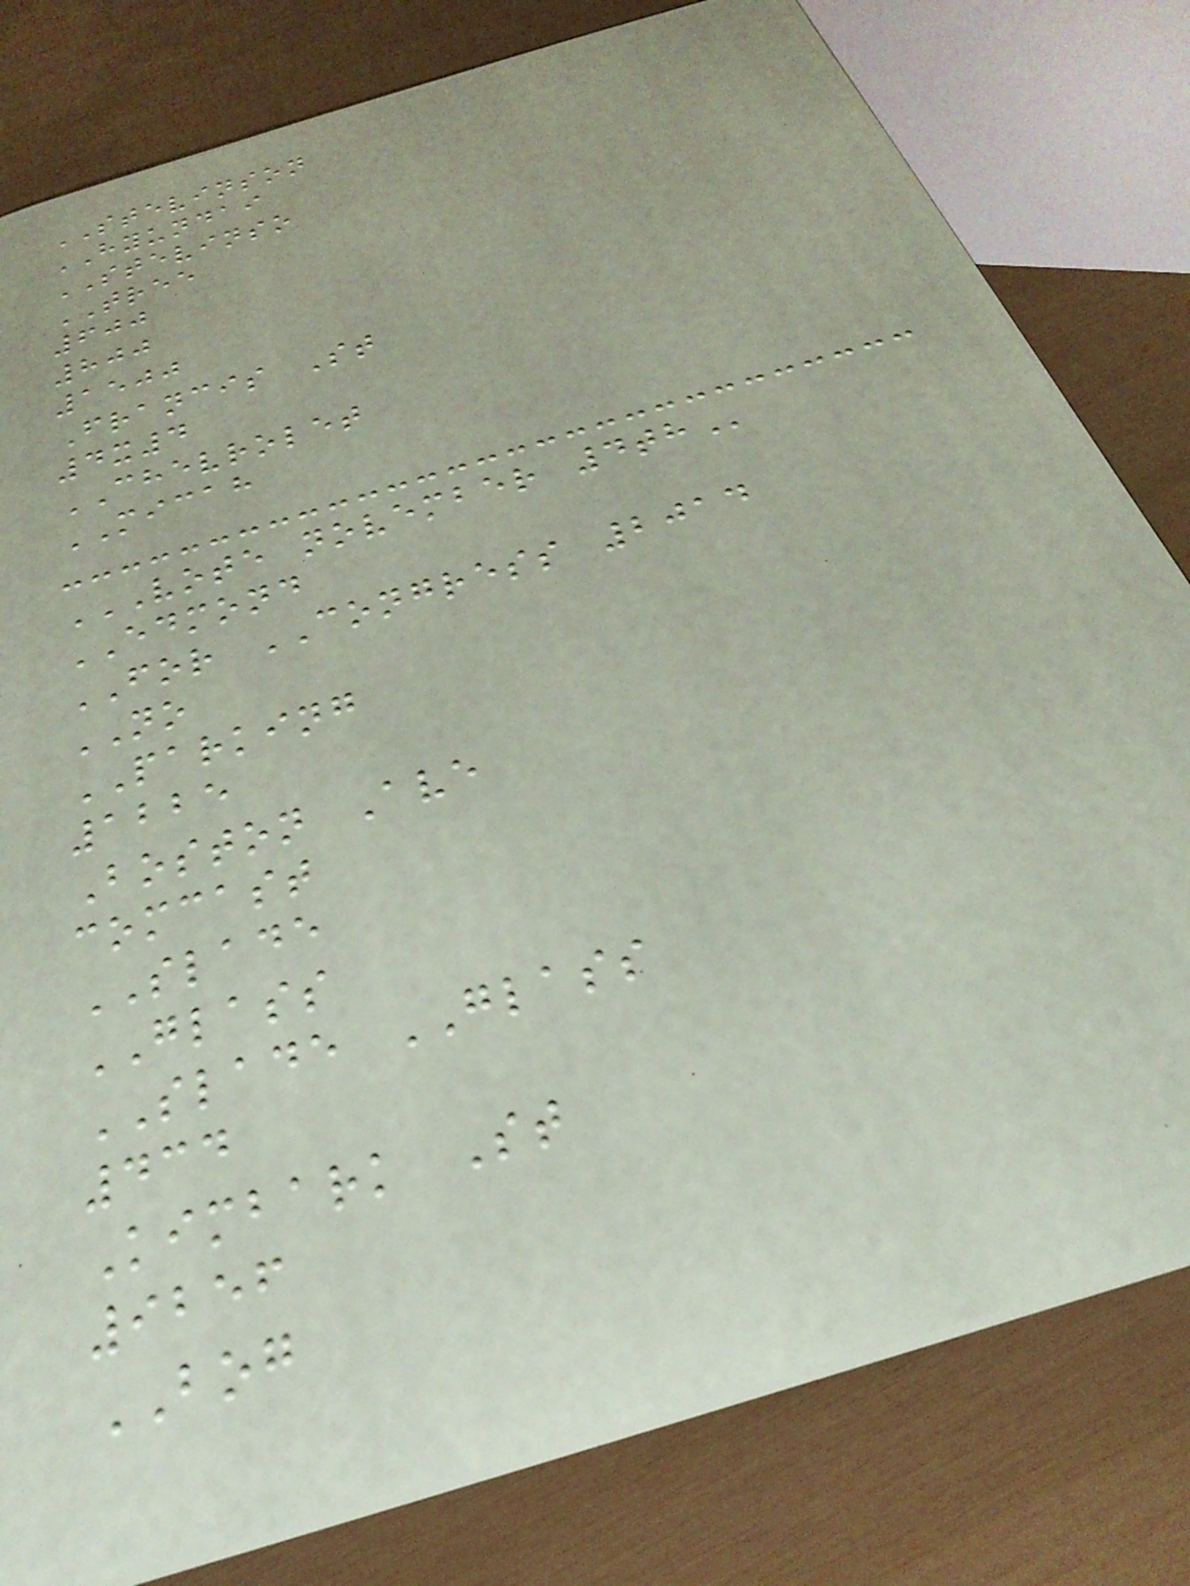STEVINSON
HYUNDAI
STEVINSO
TREE
600
800
1500
Francis St
4x4
CHEVROLET
MICAH
VOTE NOVEMBER 4TH
EDMOND
FOR CONGRESS 2014
NO
PARKING
1225
Boston Ave
comcast
SLADE
GLASS
SLADE GLASS
434
Kimbark St
9256
BOG
